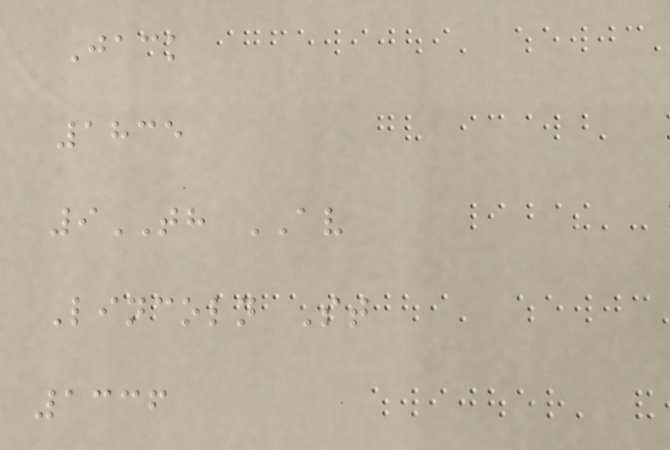Jack
1835
9TH AV
Lincoln St
1336
